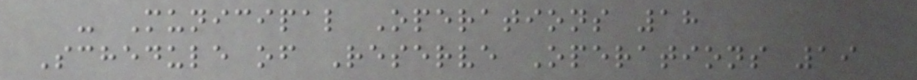- Municipal Operations 18
Schedule of Reserve Operations 19
